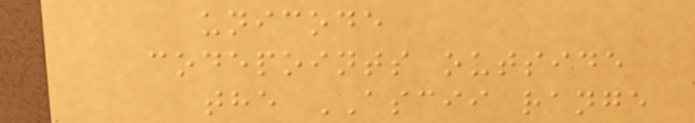unicode
codepoints outside
the ASCII range
